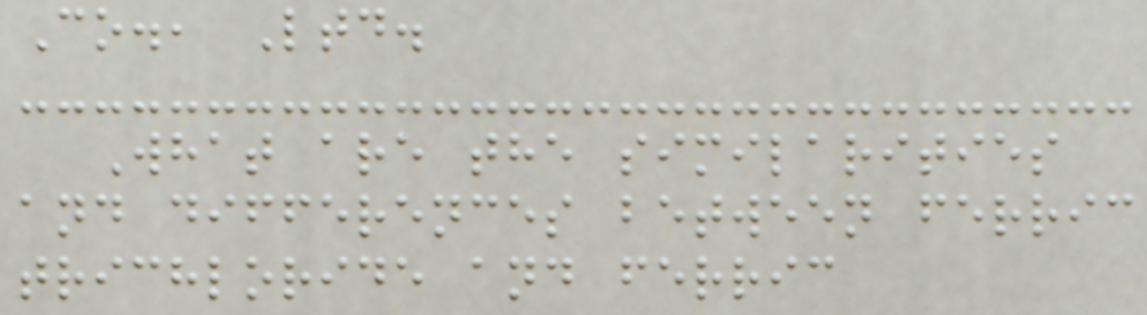Co., Ltd.
What are the similarities
and differences between ferric
trichloride and ferric
